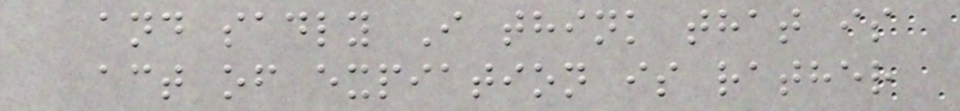and sadly I think that is
act of expiation is rather
